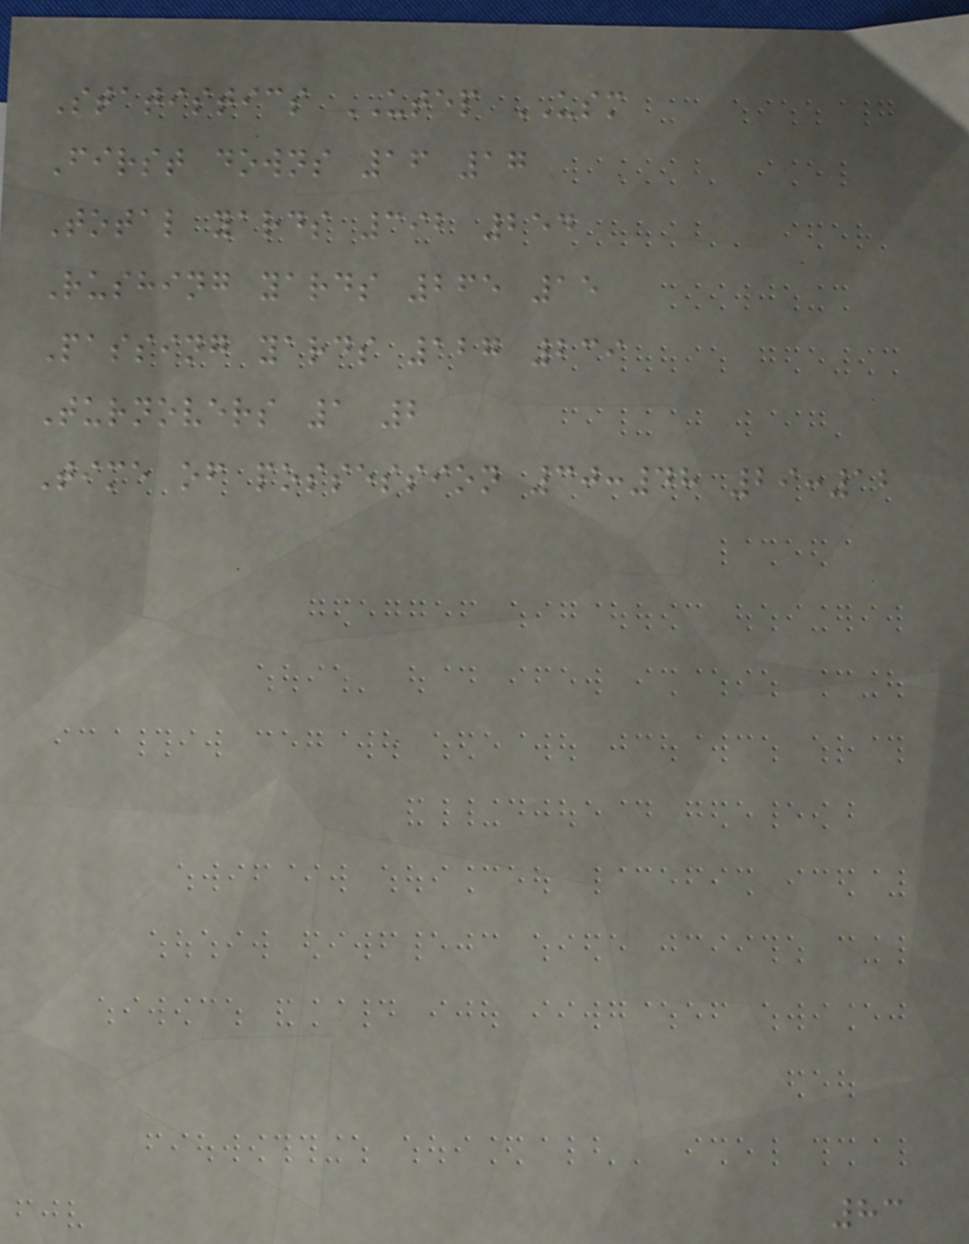Statistics UTEP USM
First downs 16 17
Total yards 392 254
Rushing yards 265 15
Passing yards 127 239
Turnovers 1 2
Time of possession 30:48 29:12
83
